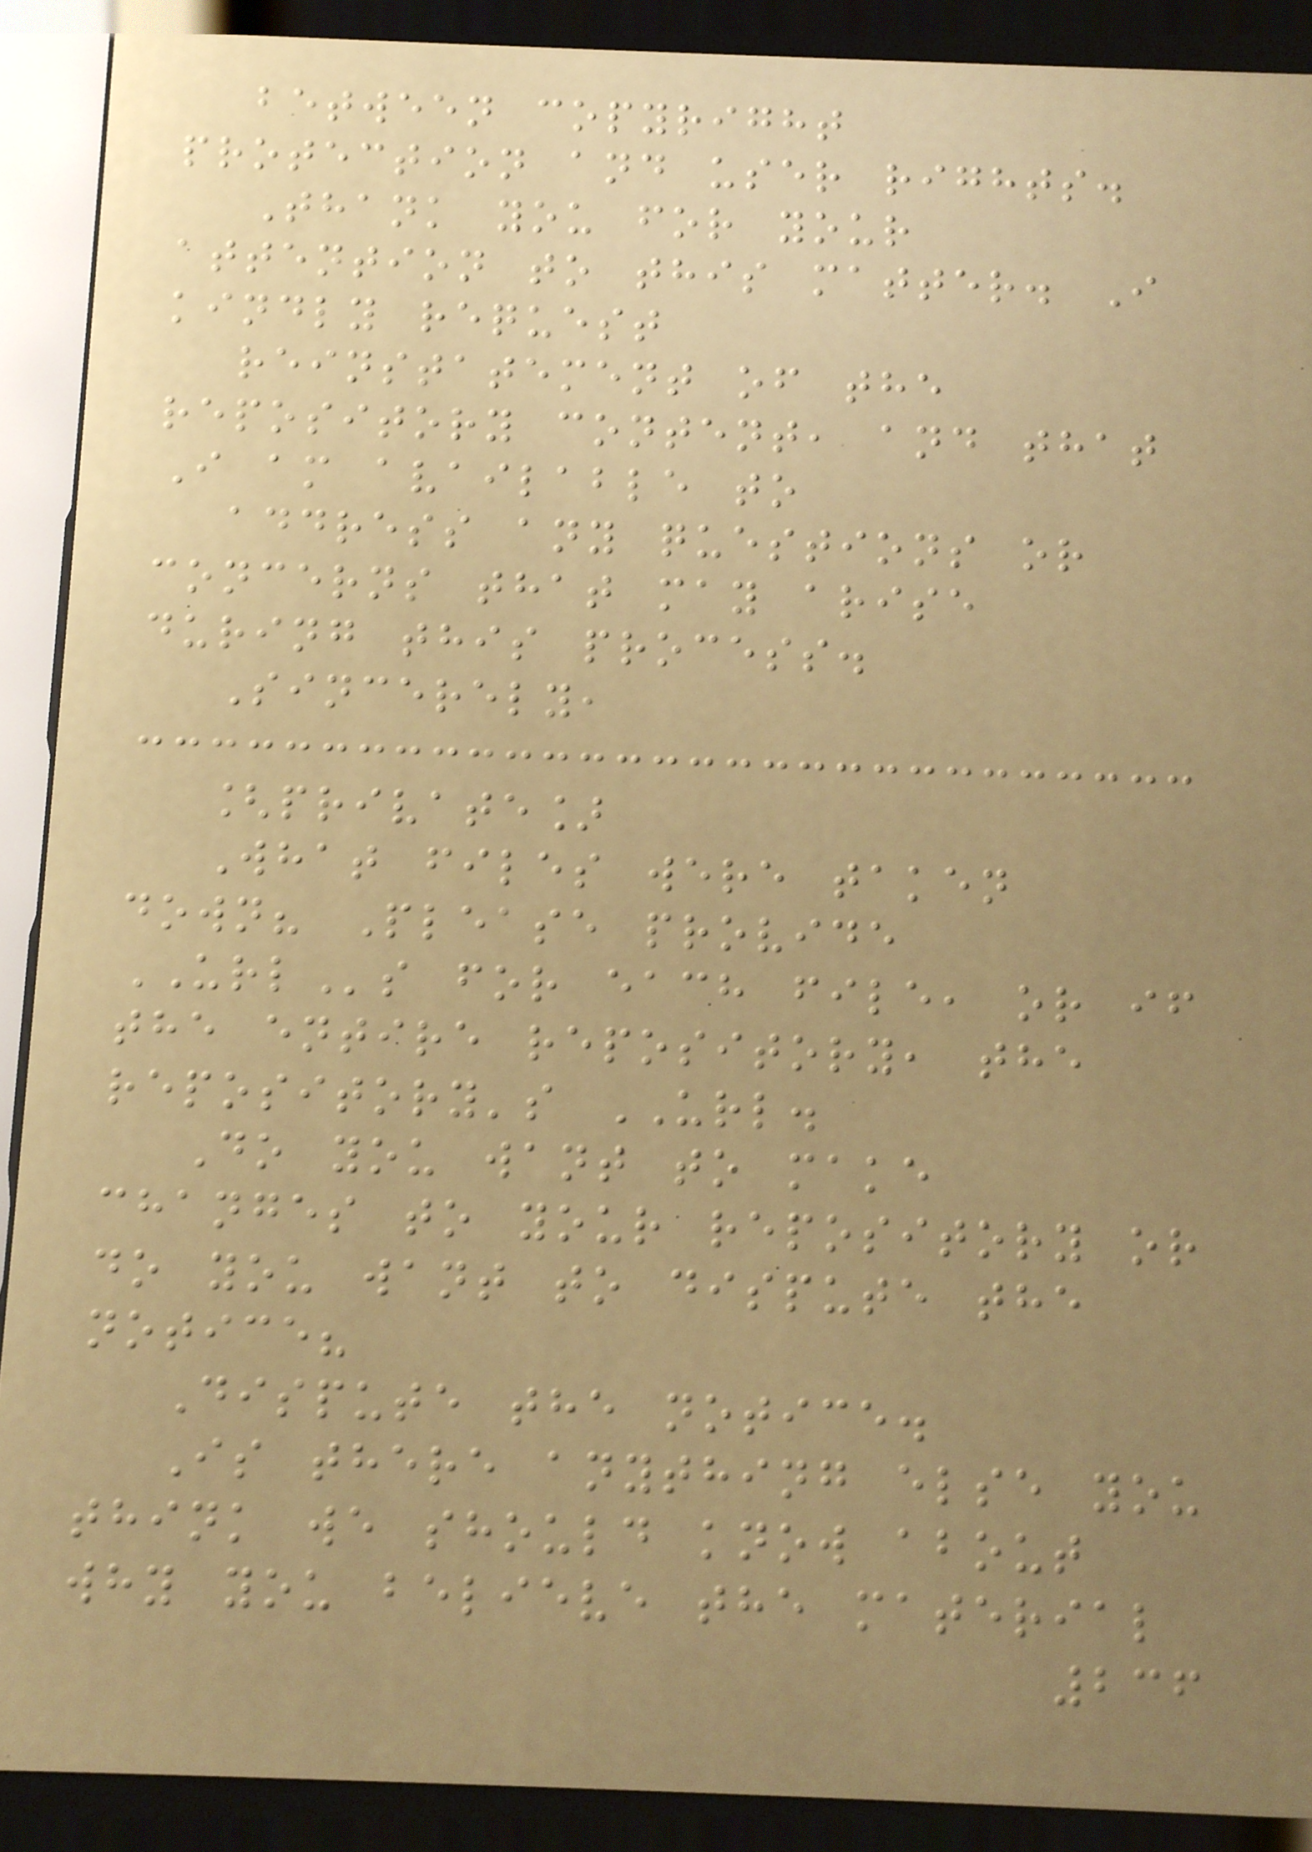between copyright
protection and user rights.
Thank you for your
attention to this matter. I
kindly request
reinstatement of the
repository content, and that
I am available to
address any questions or
concerns that may arise
during this process.
Sincerely,
[private]
What files were taken
down? Please provide
URLs for each file, or if
the entire repository, the
repository's URL.
Do you want to make
changes to your repository or
do you want to dispute the
notice?
Dispute the notice.
Is there anything else you
think we should know about
why you believe the material
236
